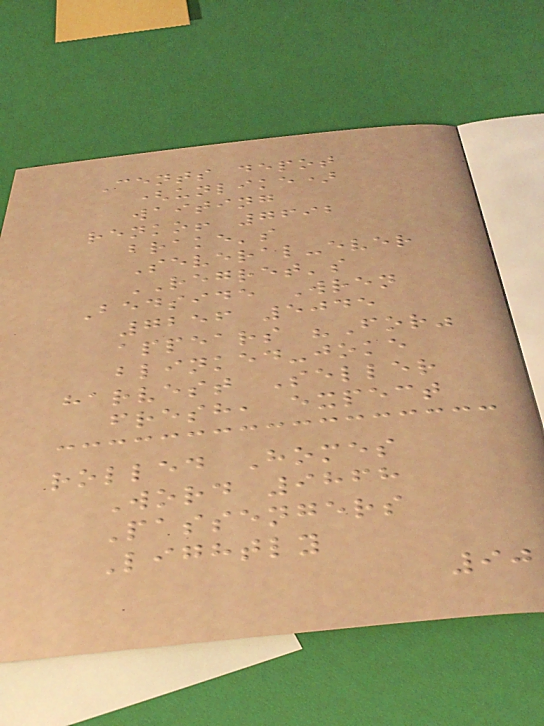Cents depot
(unlike)
waiting
renko! 7692
brake's
Several-ever
REGRET's
Bedside Wren
7256 5045
appears "For"
blinked-joke
harvest Seller
fresh, expect
rolled Homes
Word 9868
Passengers
Lightly
90
